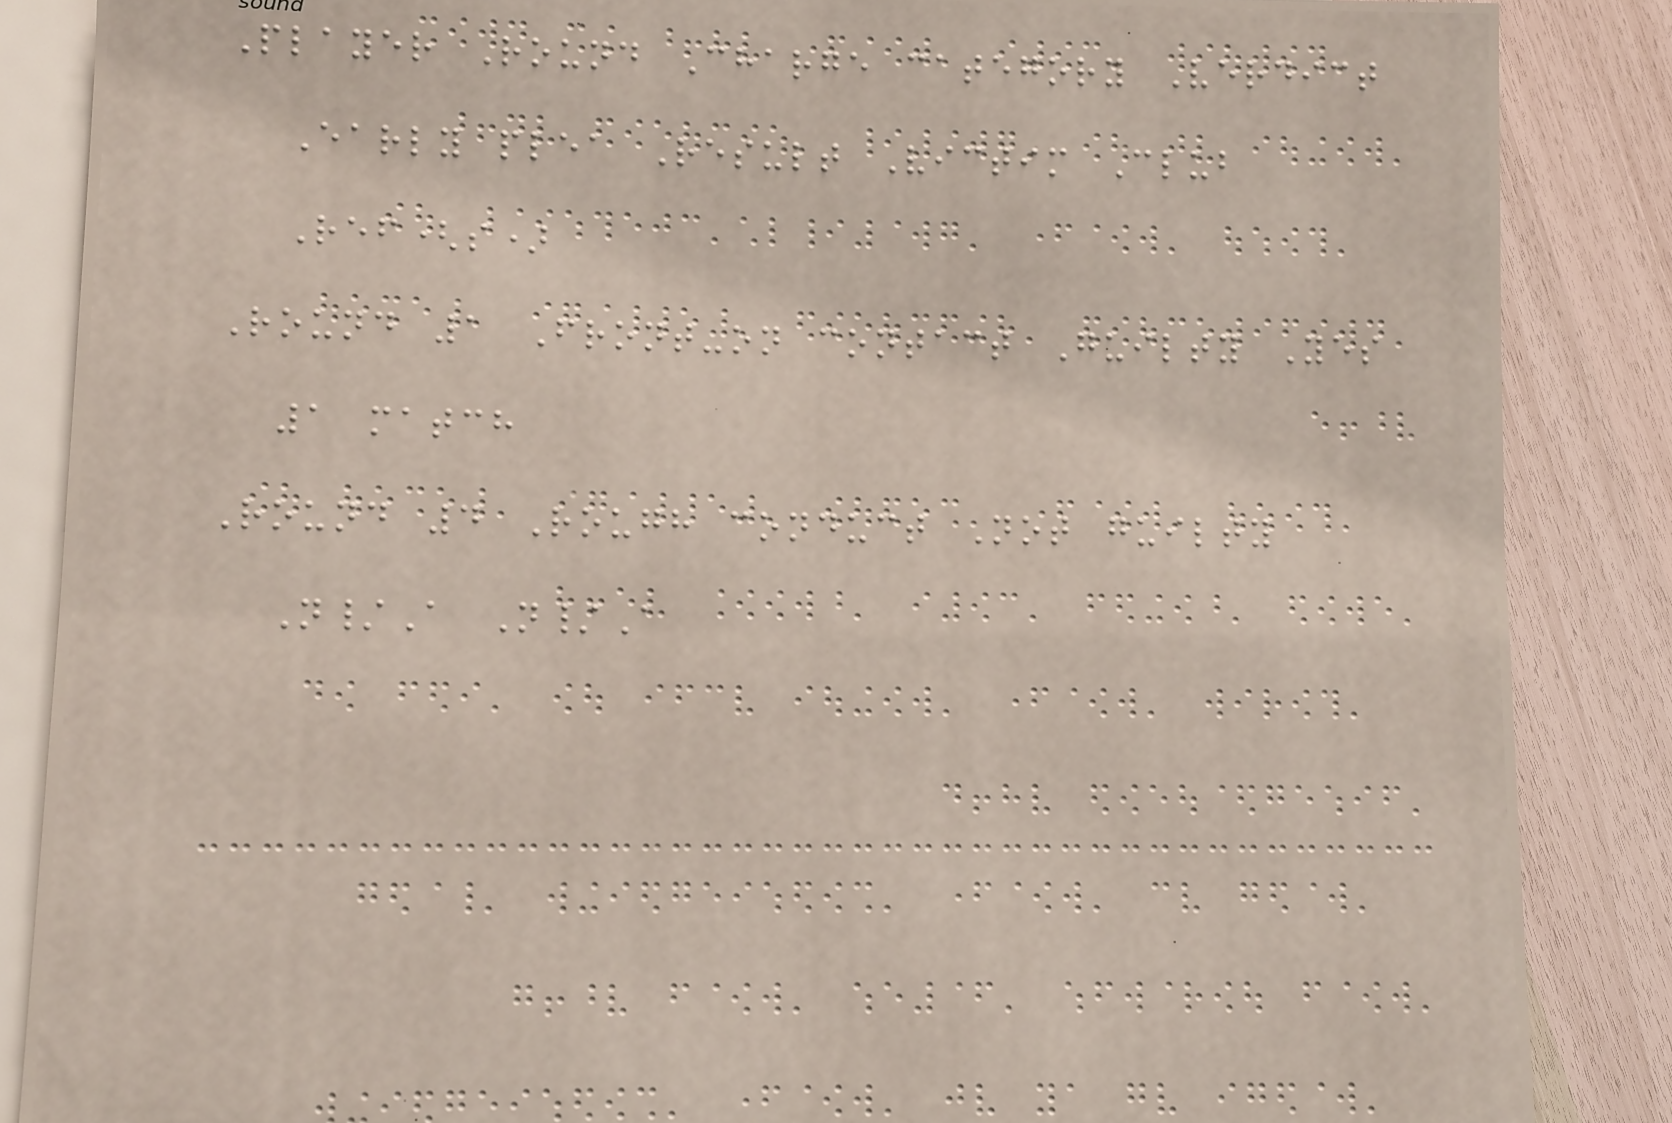Player Round Charge category Verdict
Early plea Result Victim Club
Ref(s)
Round 1 Front-on contact Guilty Yes
1 match
Round 4 Rough conduct Not guilty
N/A N/A
